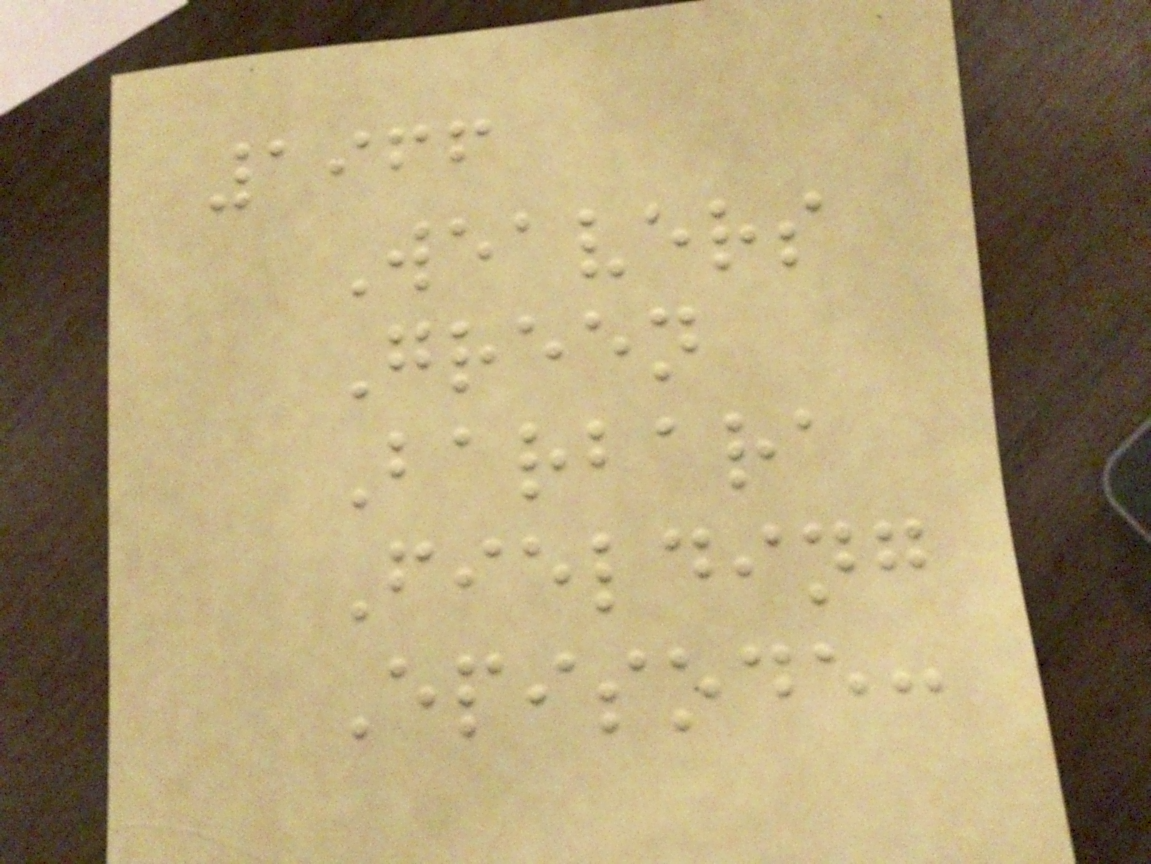1966
Weavers
Green
Barbara
Fielding
Episode:
